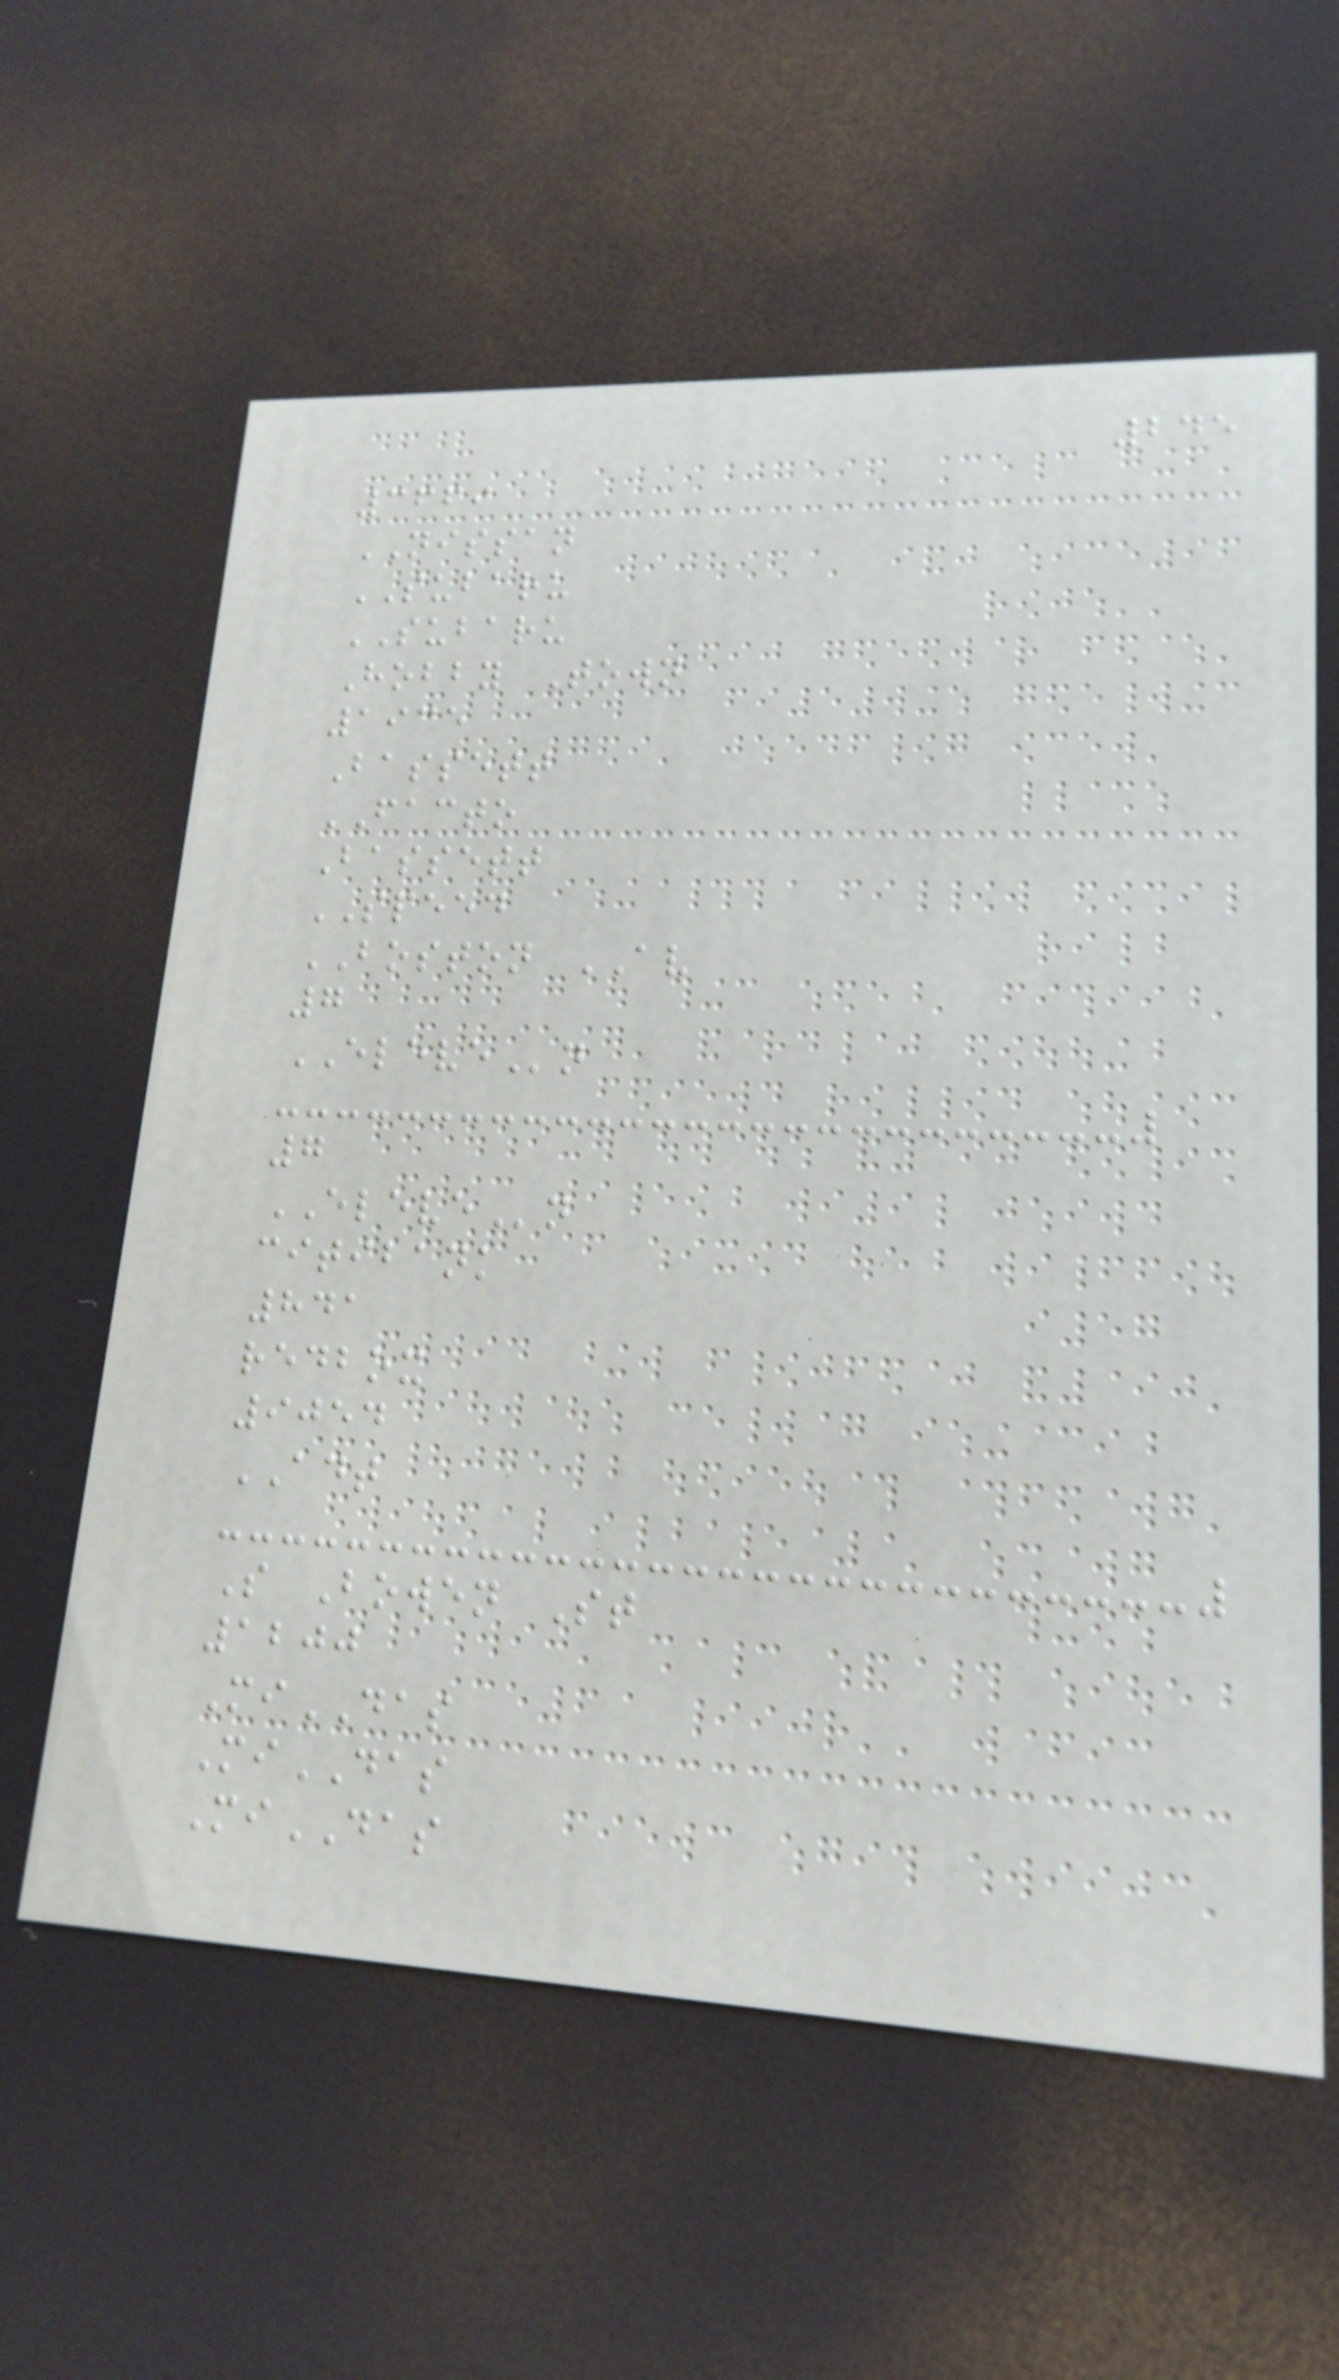245
3669
NISSAN
SUBARU
SUBARU
Hobby Town
1935
Bassett
FACTO
Bassett
SPEED
BOSTON AV
7
ELEVEn
7
ELEVEn
citibank
841
redbox
9054
ADT
S Bowen St
1200
MiDAS
MiDAS
MiDAS
